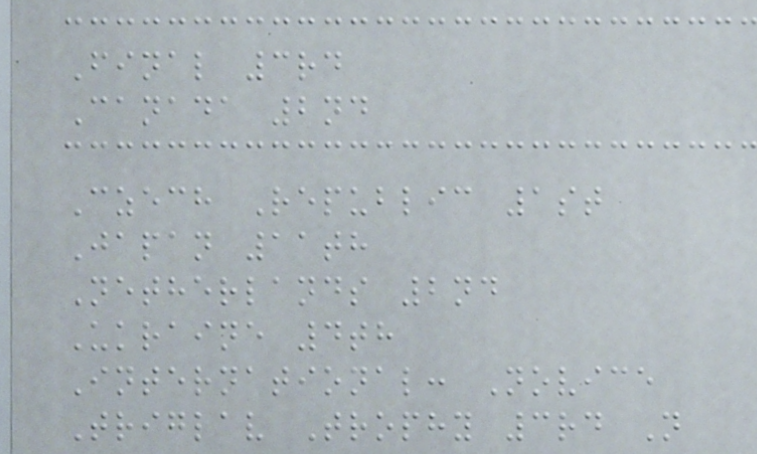Final 3rd
Canada 2nd
Czech Republic 1st
Japan 11th
Netherlands 2nd
Ukraine 4th
International: Novice
Triglav Trophy 3rd N
